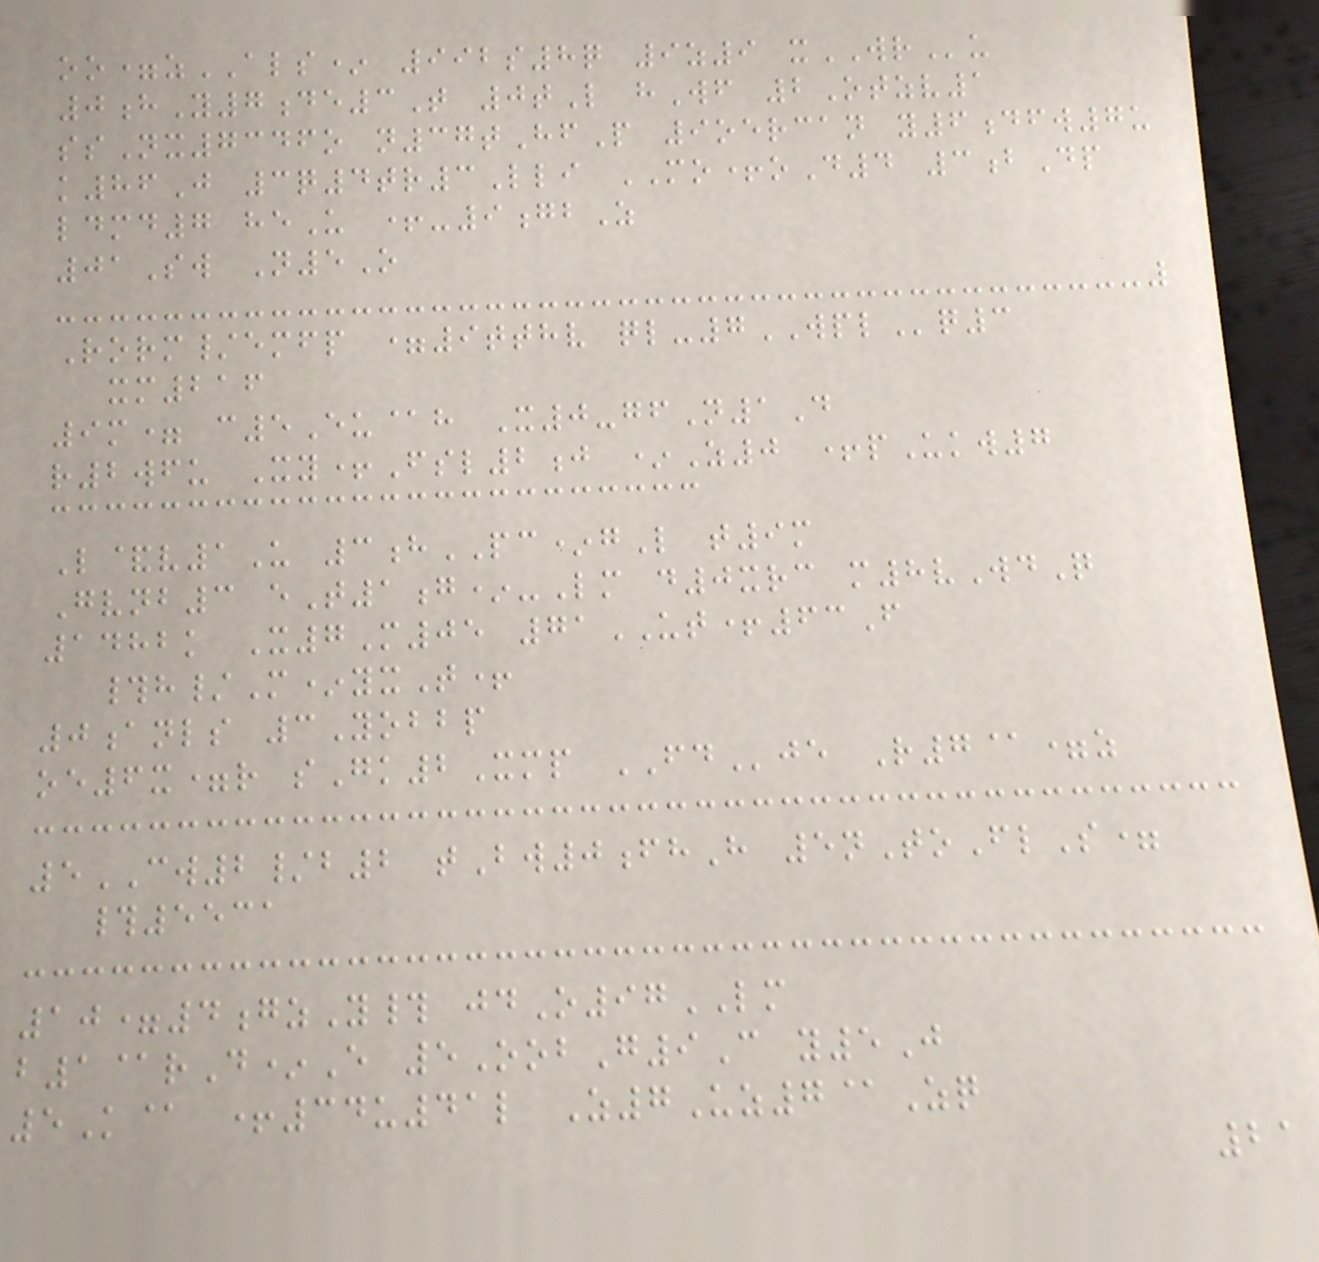oo=zALS* 992s8q 9z9 xWRu
0hY7de3T 0tL hWf 2Otzv1
ssNx7346o n37tHfP 9oercan y6dfw7u
k86J 3q4tr3Lli MO+oD4 3bDp
ldmd7 heU +-9gbZ
01Sw N5O
Rorm/emfp =9tthv ql-7WPLq3
xm216
9m= c5Eu@h X0-gfN1D
r2wfu Xy+Fsl2j *Z0 +pUkw7
L&v1U 3hPC*gL t9m
Gvnb3 eT1g*-Lm d0xrc m8vWdQ
1482k X7M05 71UT+63F
#h/M*yxT+
0anls 3Yobbp
oe6x=r sGk2Xmp FDje R7@=z
5CW2/b2 tBw0fhH 5nToFlS=
#5531
10=4gzY# jdO97LM
b1@rD*E 5OobG9C y5J
5K@ +34u41l Z7Uz7@Zq
21
